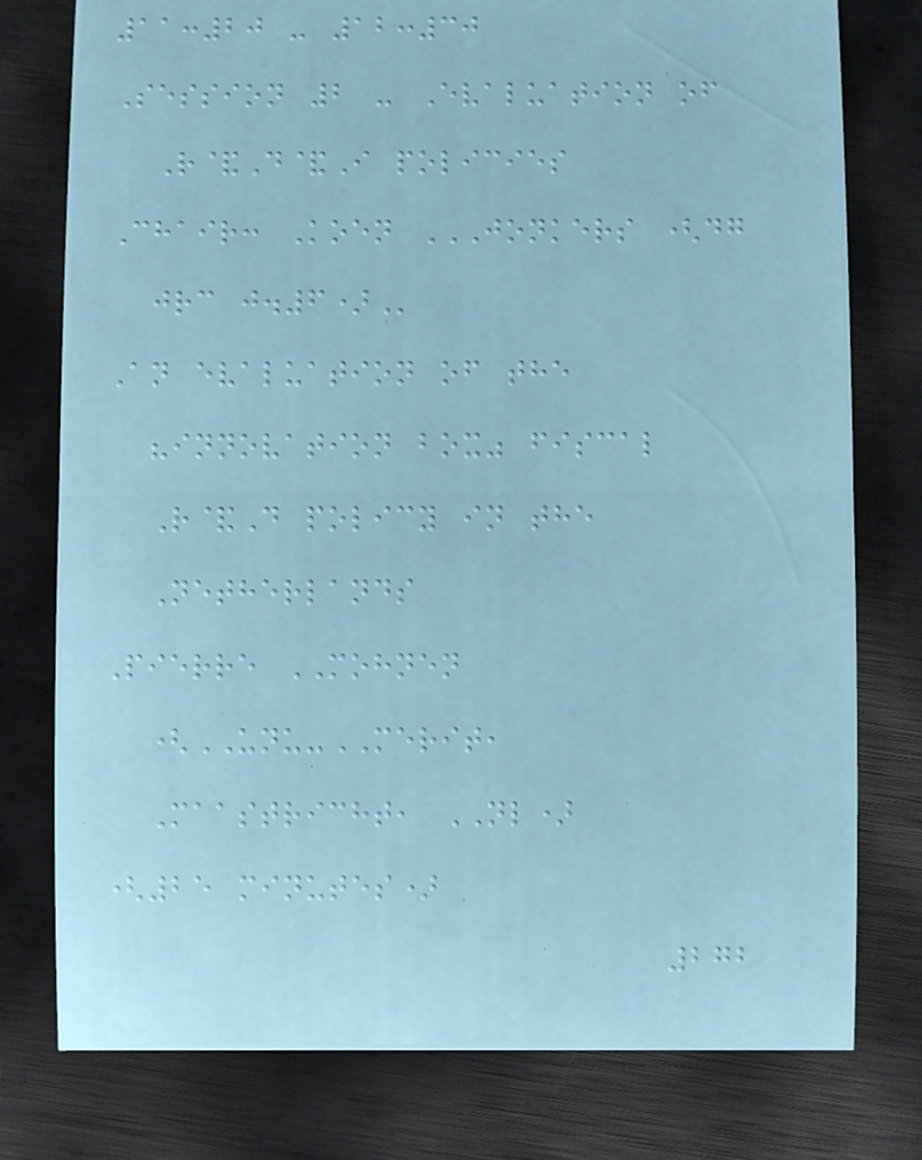11:20 - 12:30
Session 2 - Evaluation of
R&D&I policies
Chair: Koen JONKERS (DG
JRC J.6)
An evaluation of the
"innovation box" fiscal
R&D policy in the
Netherlands
Pierre MOHNEN
(UNU-MERIT,
Maastricht, NL)
(25 minutes)
272
